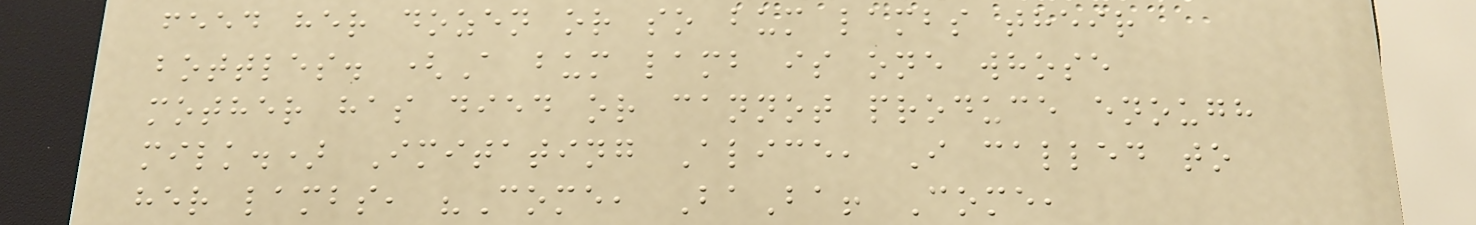feed her dozen or so bum lambs their
bottles. (A bum lamb is one whose
mother has died or cannot produce enough
milk.) Imitating Alice, I called to
her lambs, "Come, BaBa! Come,
